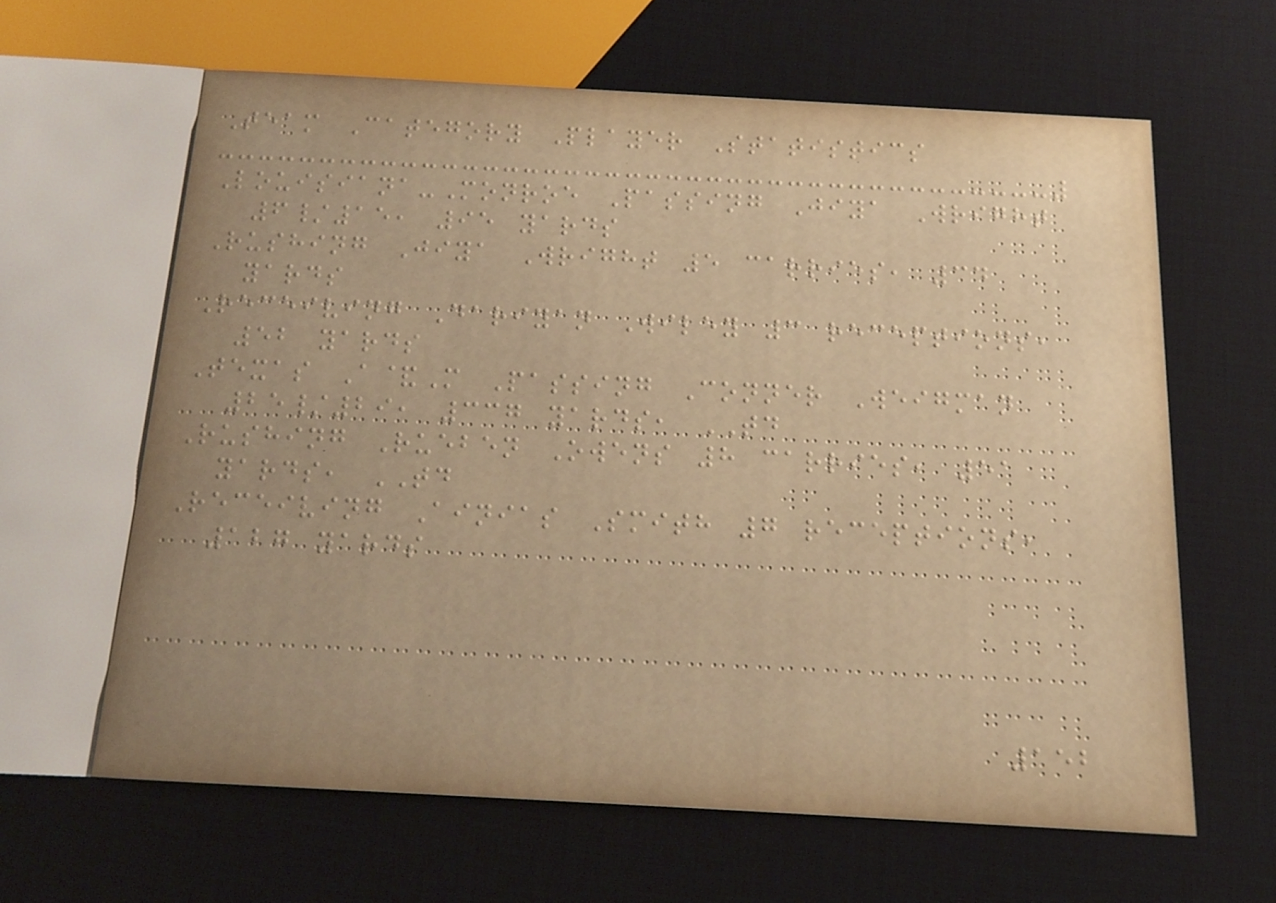Team Category Player Statistics
Louisiana-Monroe Passing Jiya Wright
6/15, 95 yards
Rushing Jiya Wright 5 carries, 34
yards
Receiving Dariyan Wiley 3 receptions,
52 yards
Texas A&M Passing Conner Weigman
25/29, 337 yards, TD
Rushing Rueben Owens 8 carries, 51
yards, TD
Receiving Ainias Smith 7 receptions,
127 yards
152
